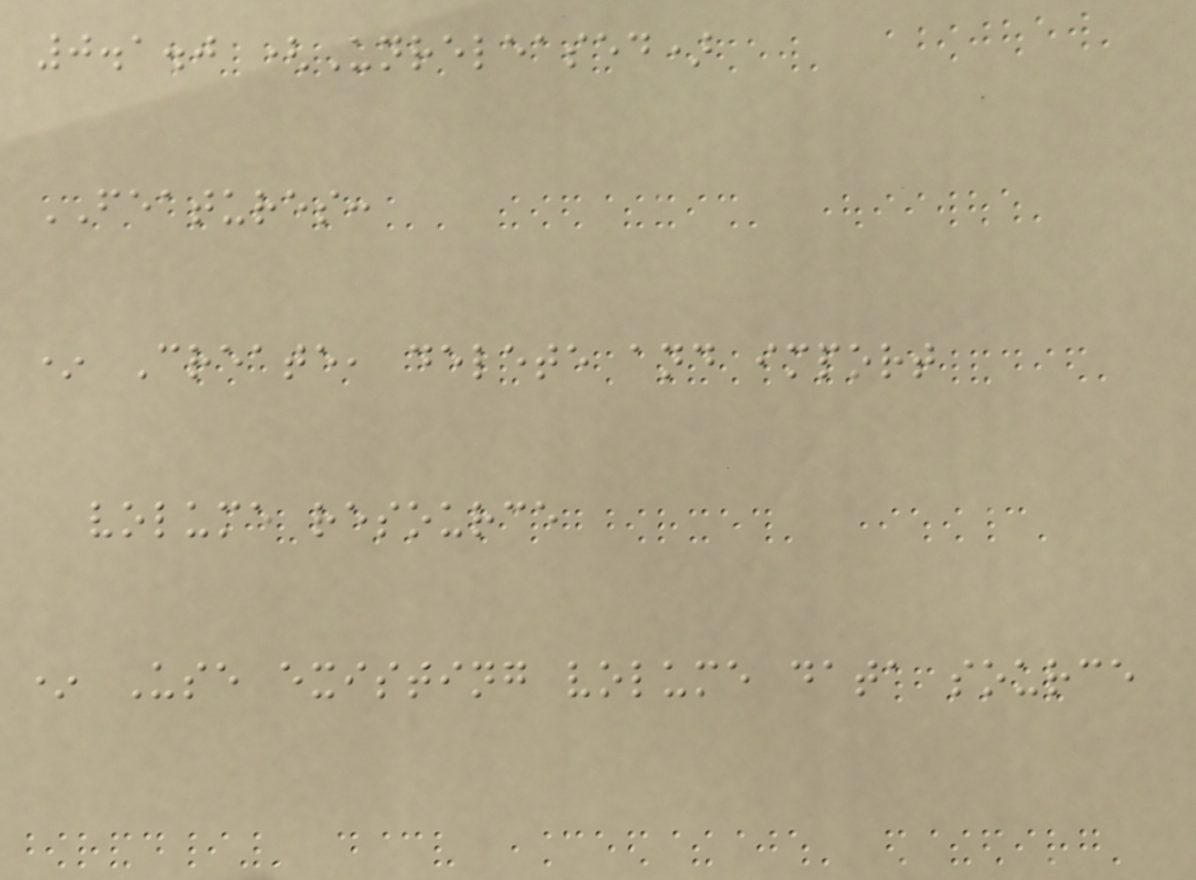0.1.0 (Unreleased)
FEATURES:
* Create, delete and import
volume resource
* Use existing volume data source
